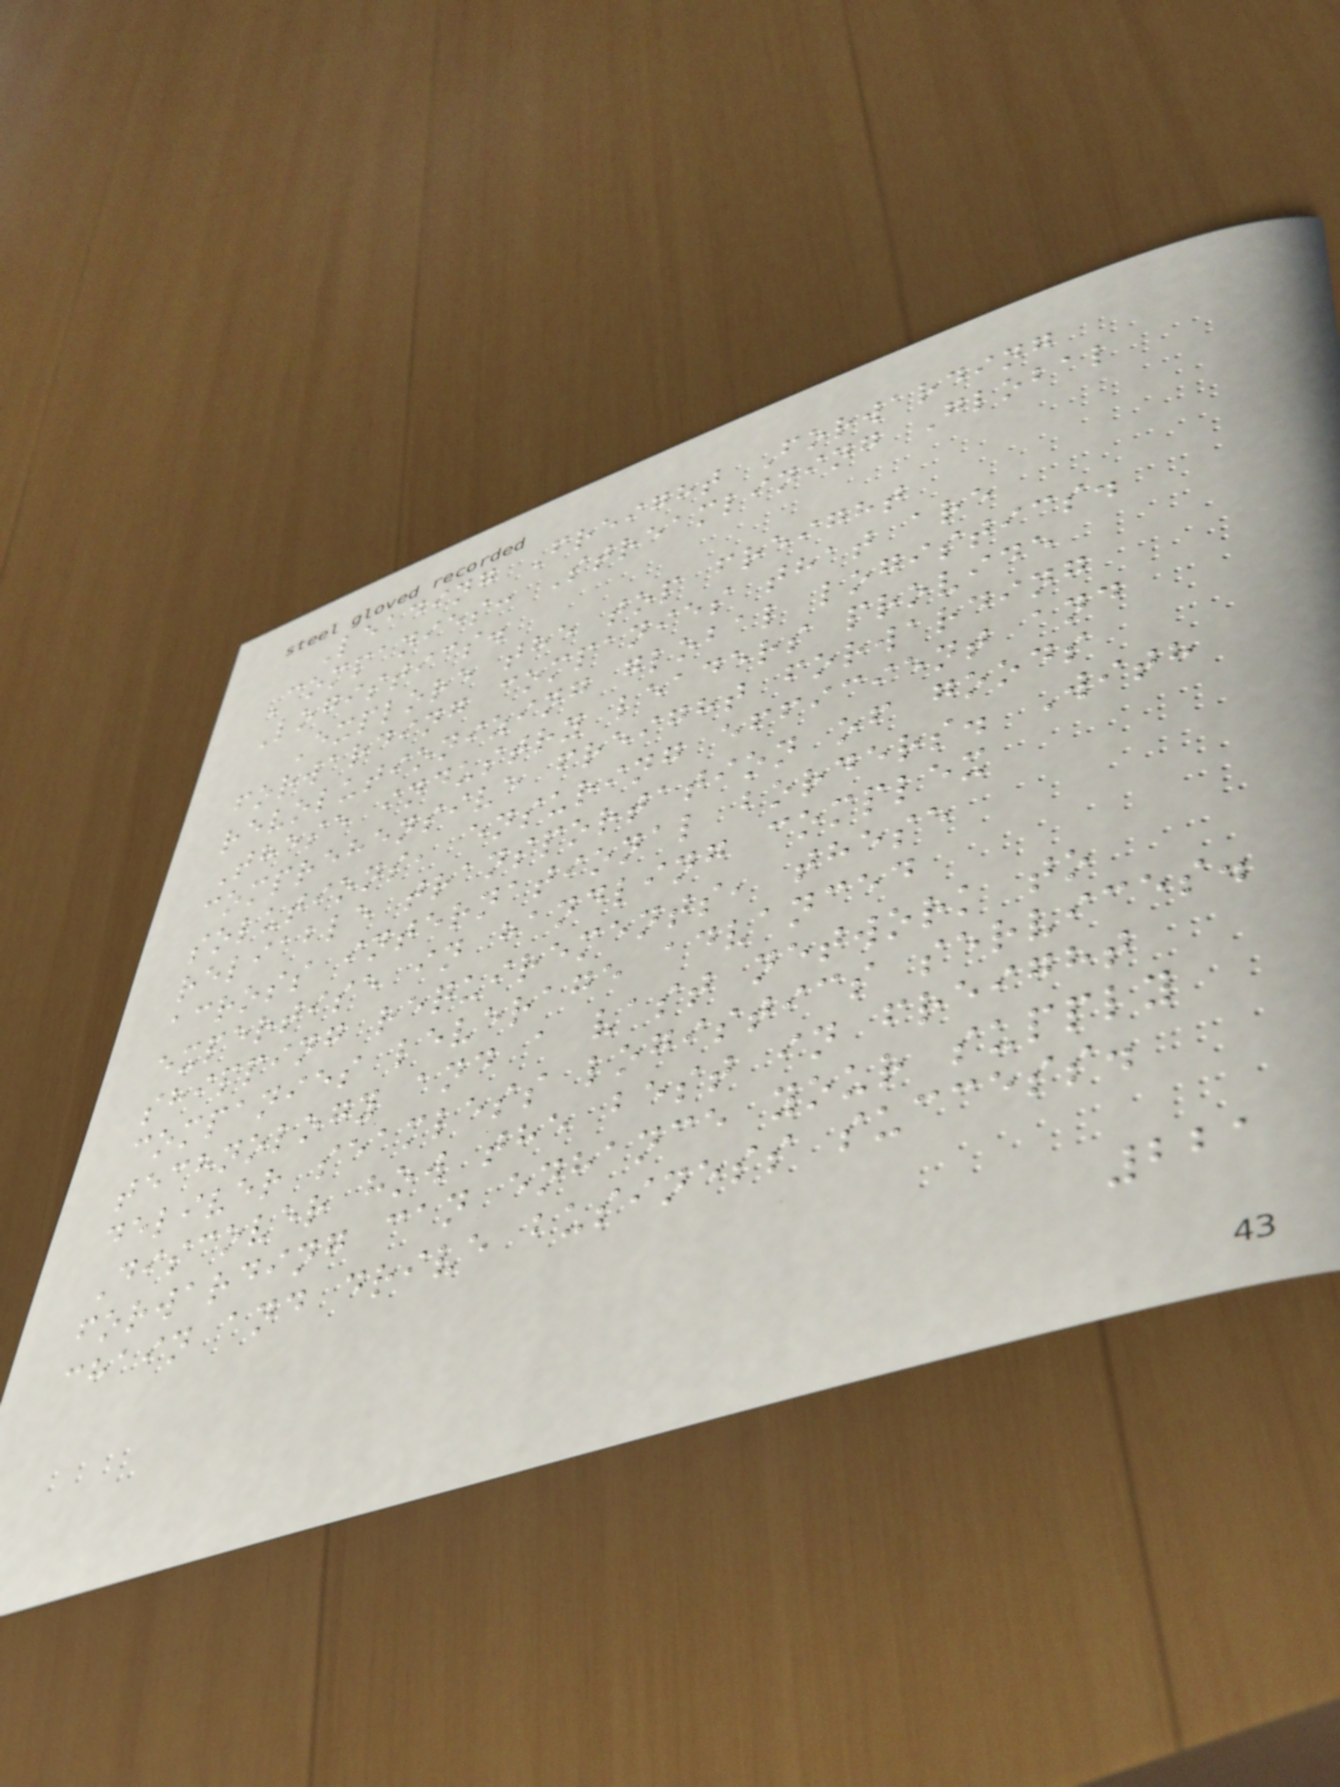Leading Freight Forwarding
Companies: Streamlining Global
Logistics.
Explore the top freight
forwarding companies that are
revolutionizing global logistics.
These industry leaders provide
comprehensive freight forwarding
solutions, ensuring efficient and
reliable transportation of goods
across international borders. With
expertise in handling complex
shipping requirements, these
companies leverage advanced
technology and a vast network to
deliver seamless logistics services.
Discover how the best in freight
forwarding can enhance your supply
chain and drive business success.
221
